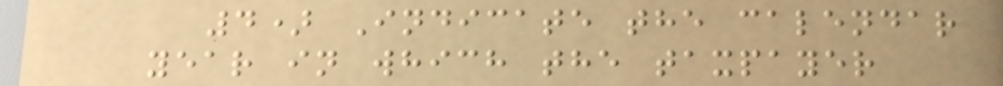4) Indicate the calendar
year in which the taxpayer
